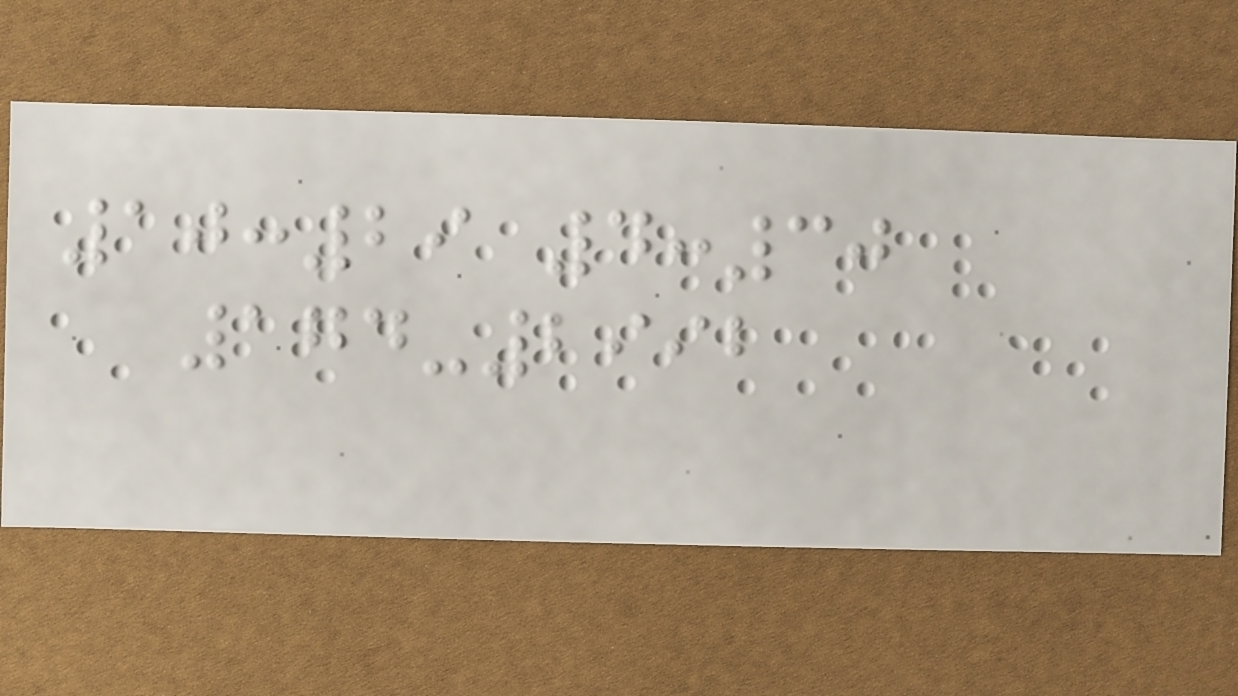10:29 4:30
174-2992
